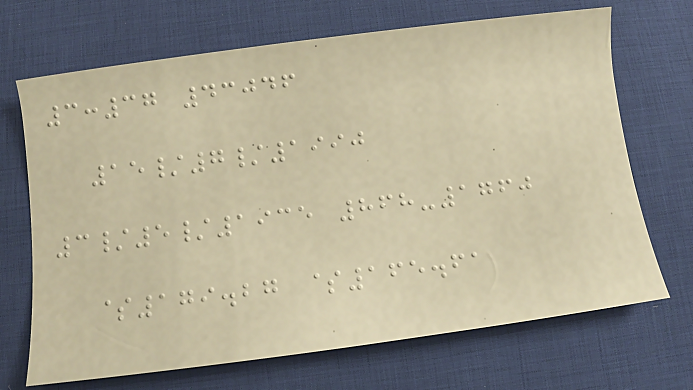3:37 43046
15/7/1990
3/5/1935 868-1760
$179.27 $165.61
